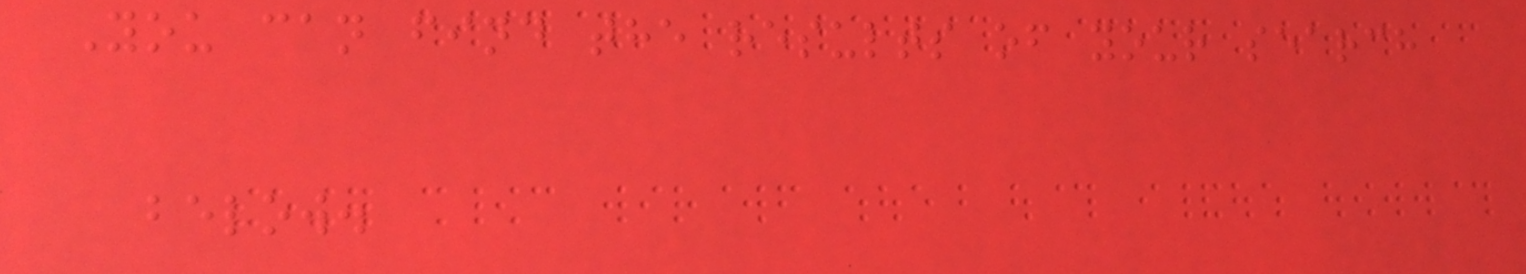You can find the results of your search
below.
